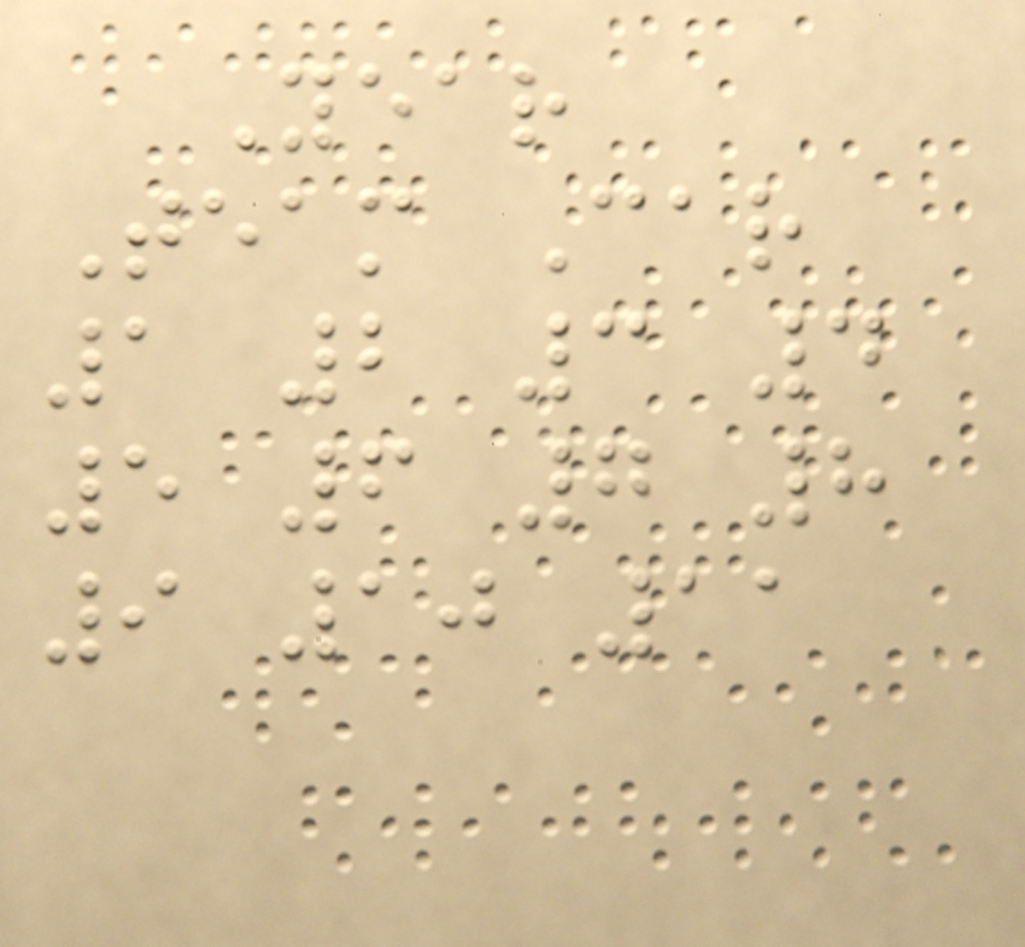Year
Team Car
1 2 3 4
5 6 7 8
9 10 11
